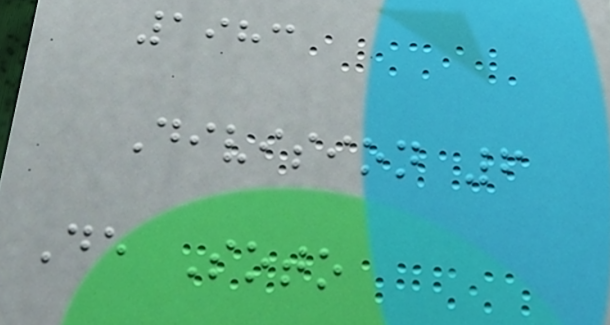1983
Division 6
De Soto
